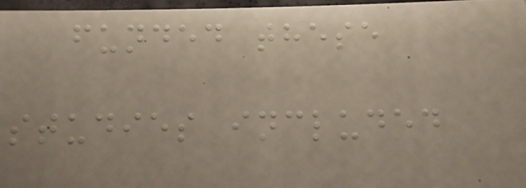funded these
studies included
